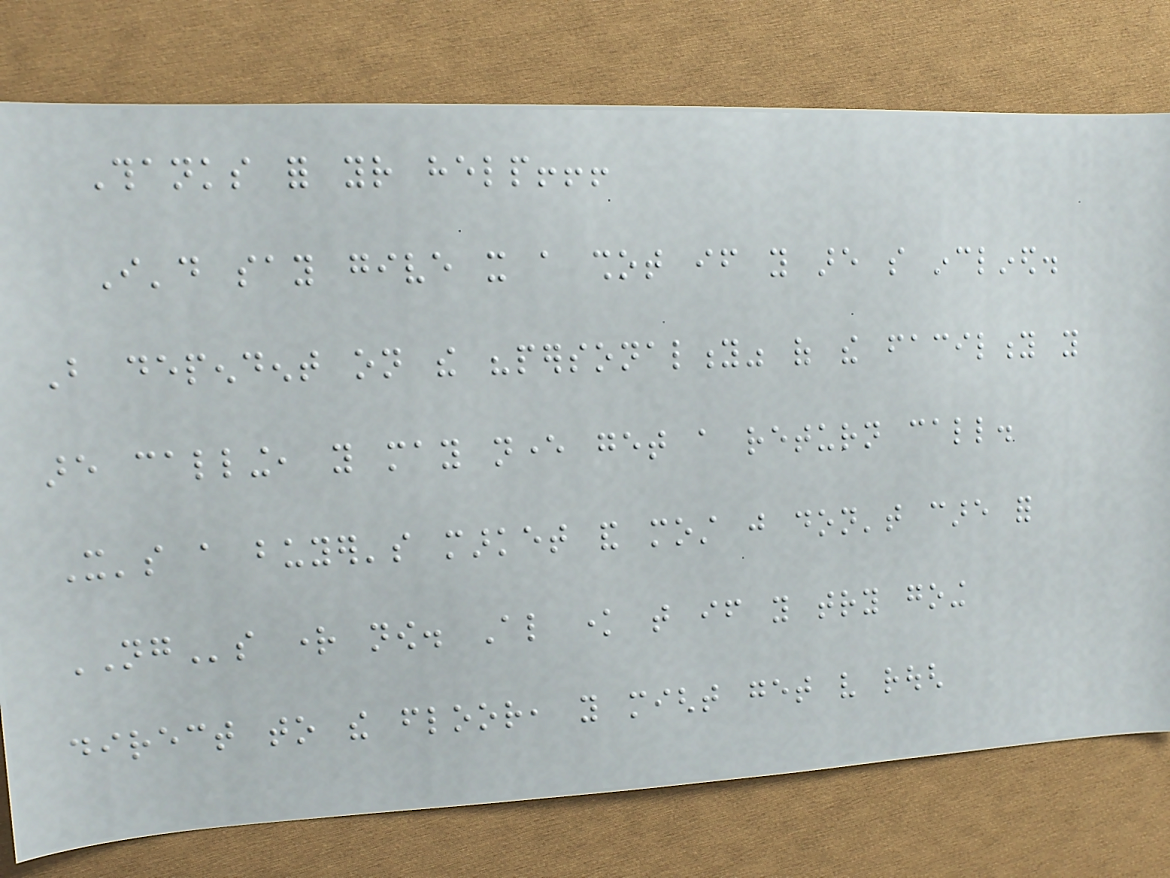Thanks for your help!!!
I'd say give it a shot if you are so inclined.
But dependent on the "personality" of the facility you
are calling, you may never get a return call.
It's a buyer's market and most just don't care for
NGs right now. Also know that if you try going
direct to the floor, you might get very rough
